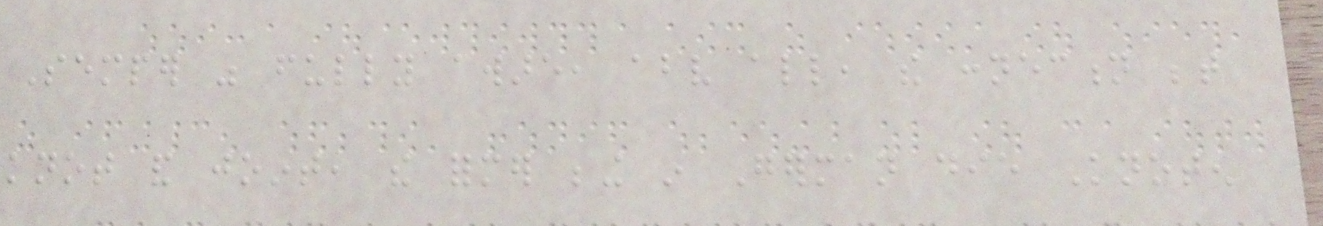Semper was fully aware, above all, the connection between
knot and joint, the former being in German die Knoten
